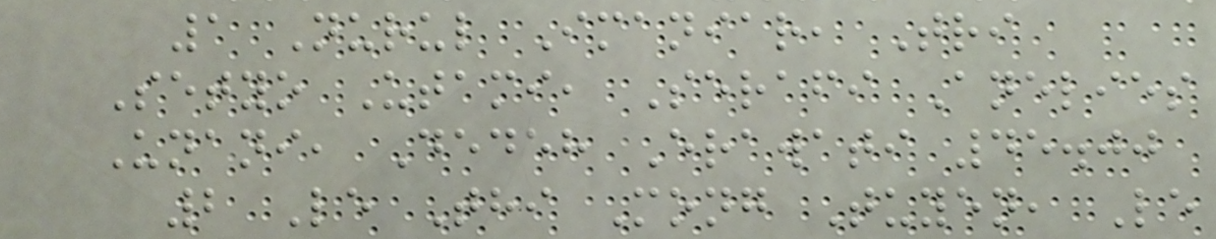1 Nurul Imaniar, Tri
Setyo Utami, Serafi Anelies
Unani, Dedeh Erawati 45.00
2 Le Thi Mong Tuyen, Le
